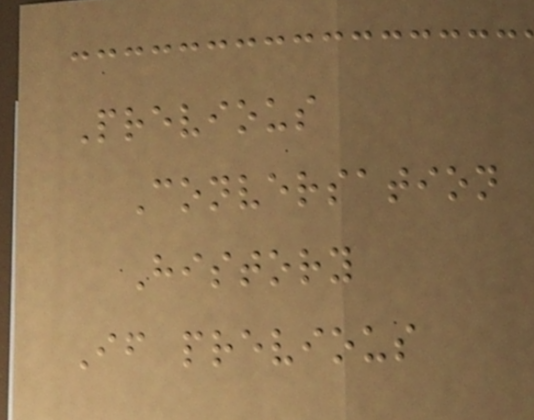Previous
Conversation
History
If previous
